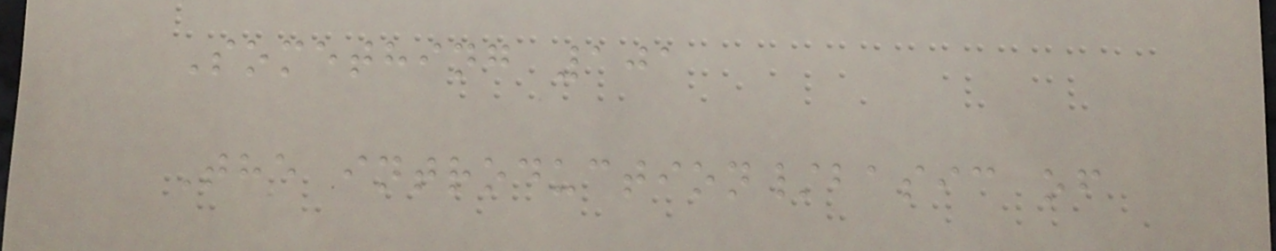Something 101
The introduction/basic of
